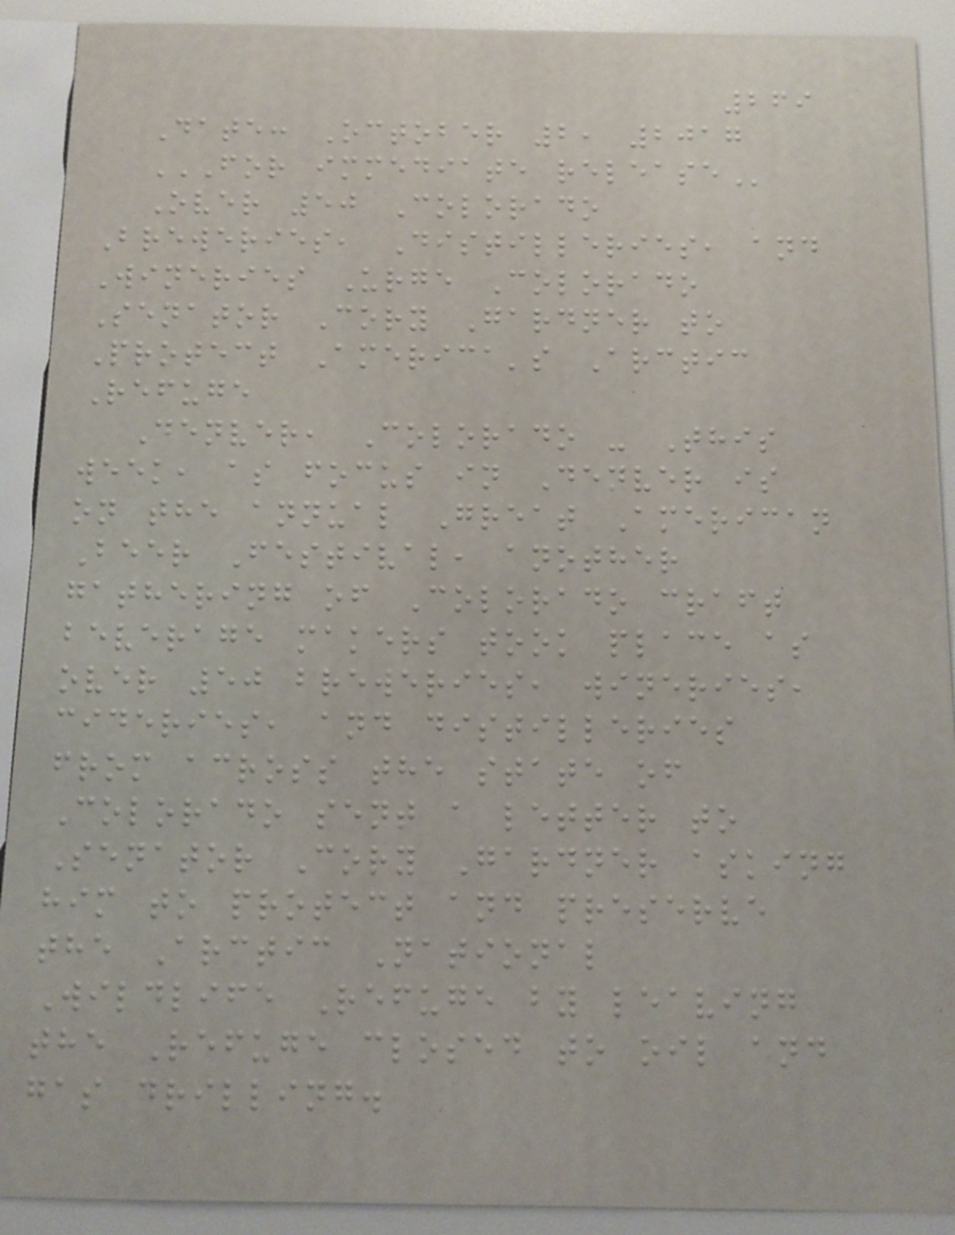269
Date: October 2, 2017
FOR IMMEDIATE RELEASE
Over 50 Colorado
Breweries, Distilleries, and
Wineries Urge Colorado
Senator Cory Gardner to
Protect America's Arctic
Refuge
Denver, Colorado - This
week, as focus in Denver is
on the annual Great American
Beer Festival, another
gathering of Colorado craft
beverage makers took place as
over 50 breweries, wineries,
cideries, and distilleries
from across the state of
Colorado sent a letter to
Senator Cory Gardner asking
him to protect and preserve
the Arctic National
Wildlife Refuge by leaving
the Refuge closed to oil and
gas drilling.
